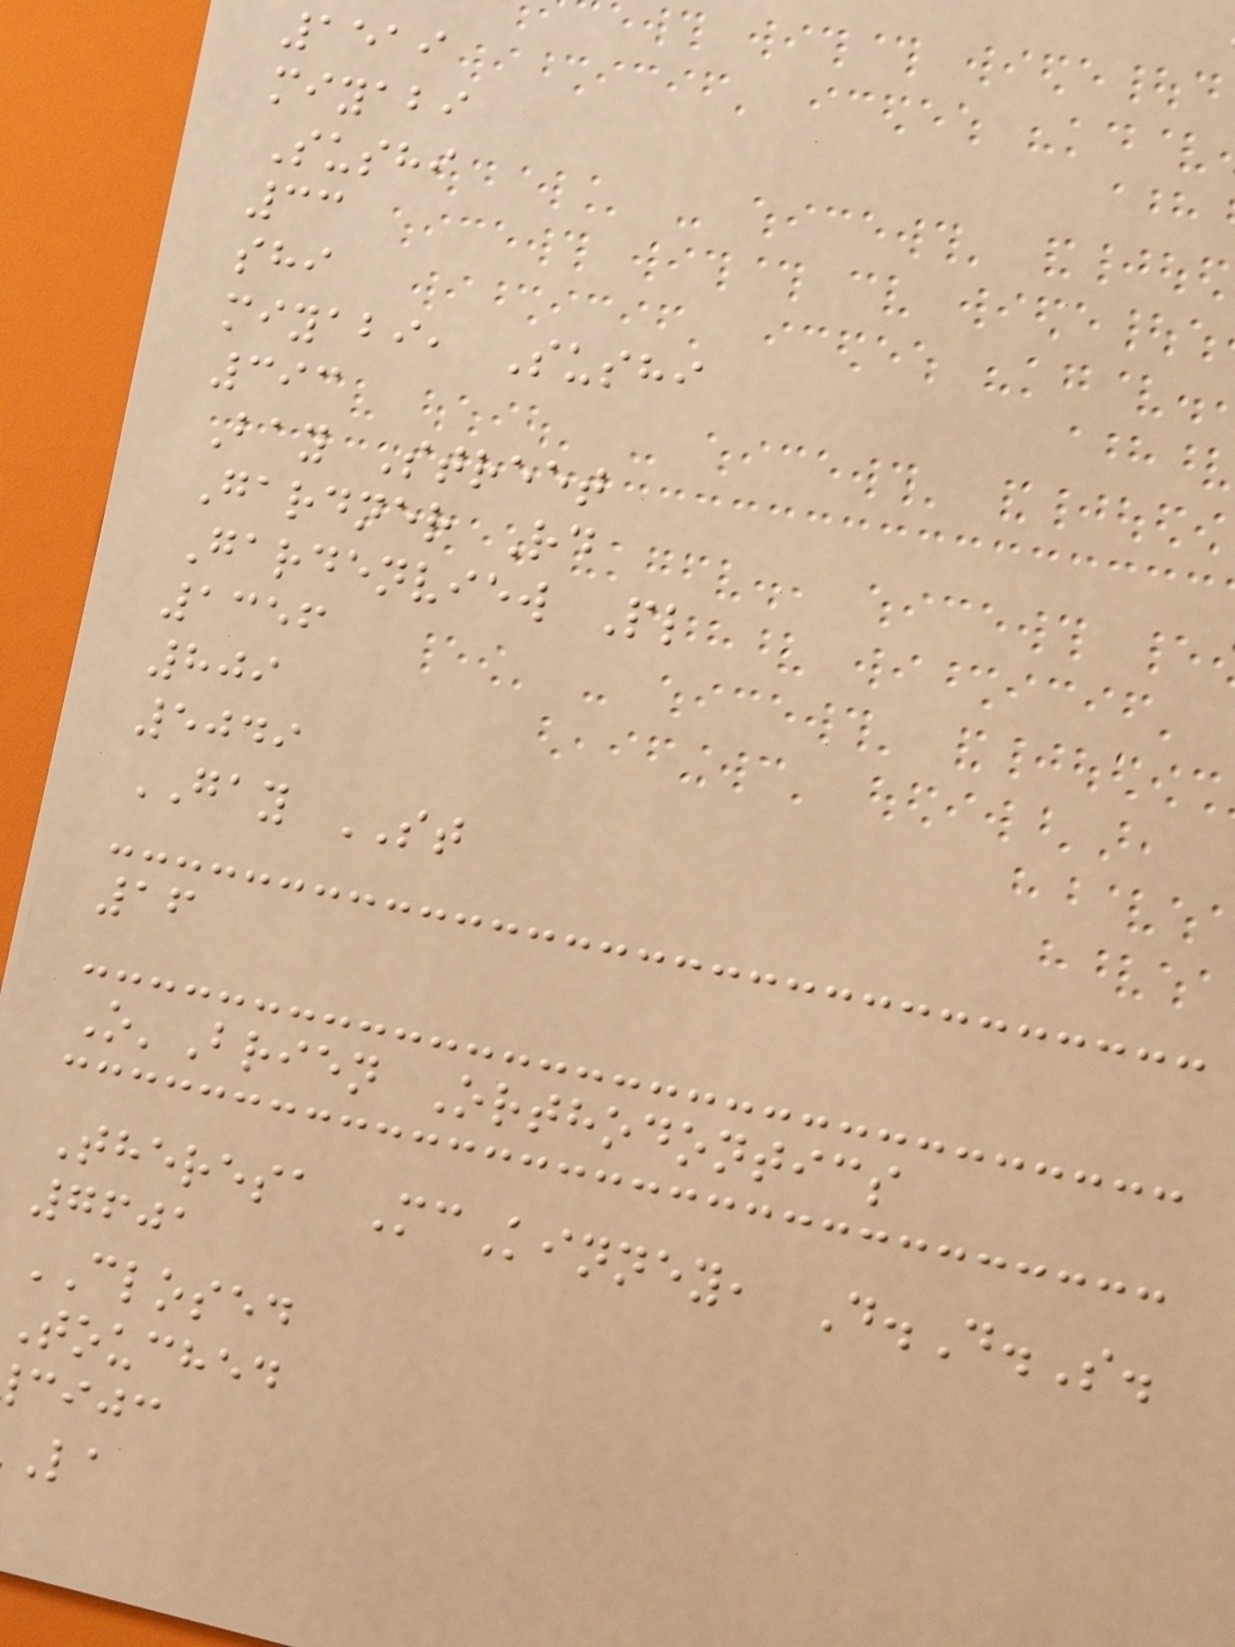1519
miyabi
Sushi
33
shi
miyabi, Sushi
393
Bay Street
Gardner Rd
Gardenview Pl
1356
809
5049
GAY ST
16
O'Brien Orthodontics
Theresa McKinney, D.D.S.
7601
CLOSED
Touched
cijc
